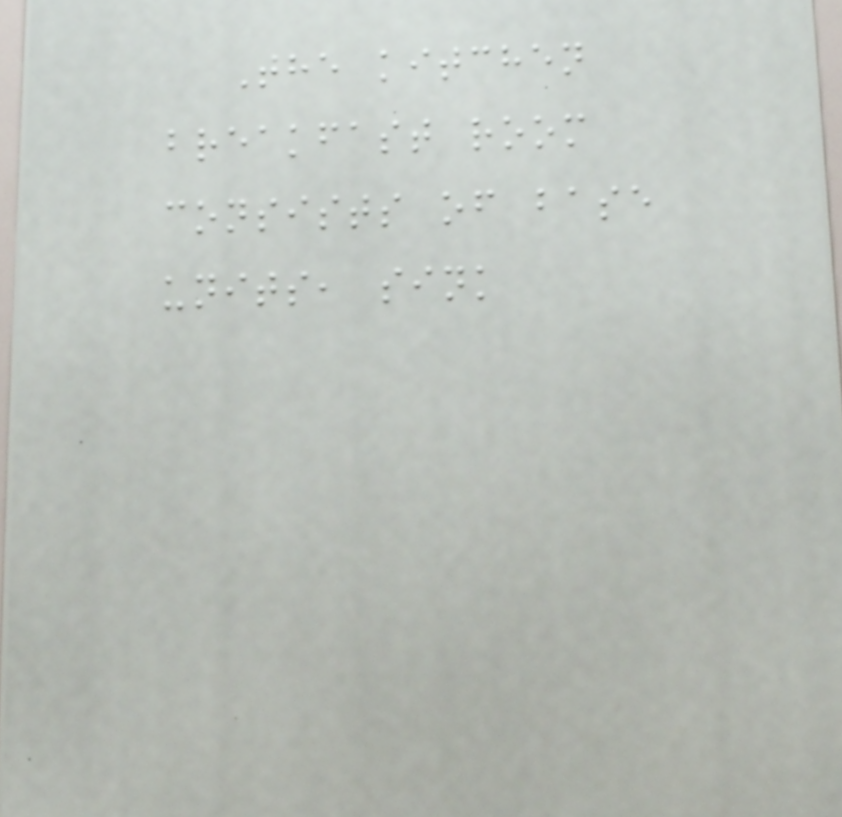The kitchen
breakfast room
consists of base
units, sink
